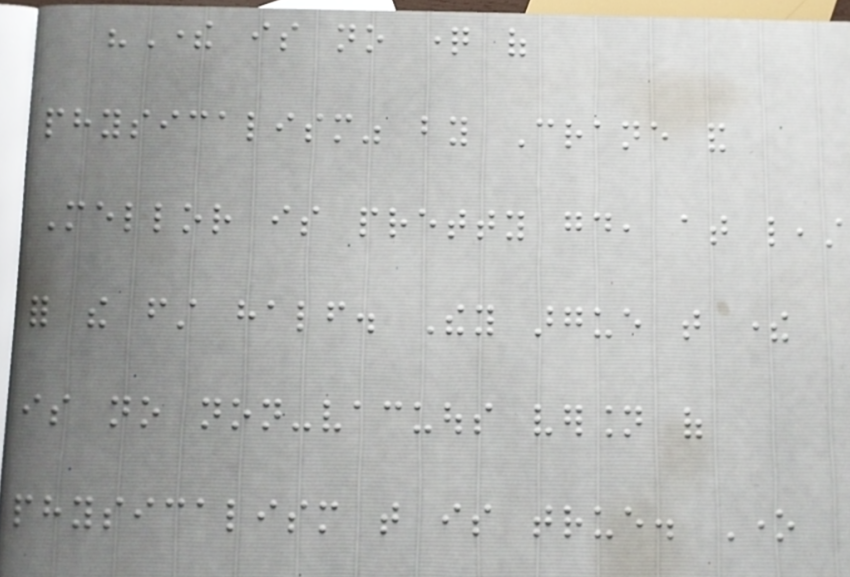"There is no question of
physicalism" by Crane and
Mellor is pretty good, at least
for the first half. They argue that there
is no non-vacuous version of
physicalism that is true. One
